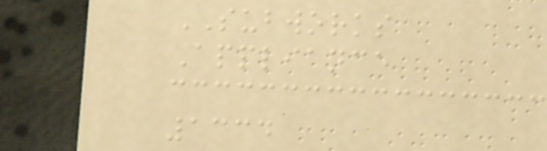SUBWORKS
Appliance
1334
